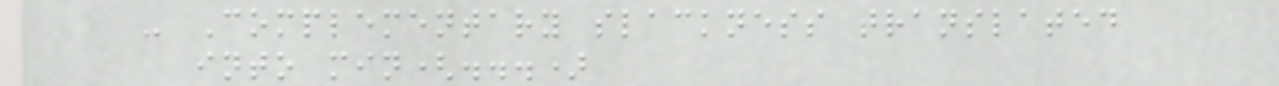- Complementary slackness translated
into min(...)
